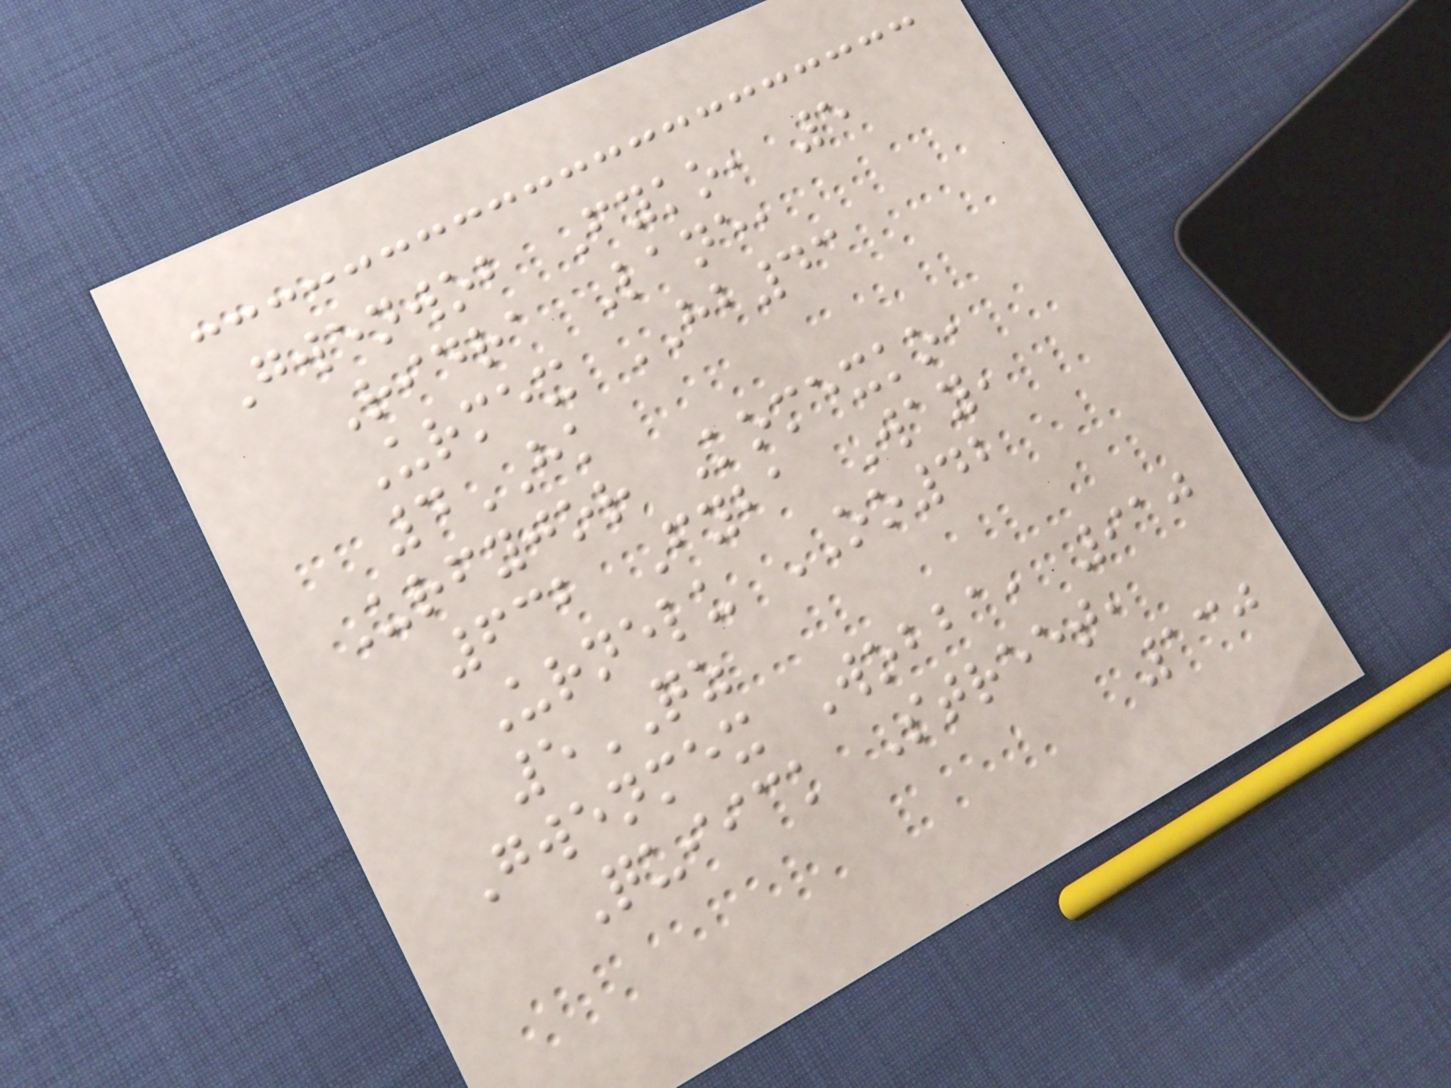Gwenwob Fyko, 5
Ridra Lane,
Urmex HB43
4HK
Urfyjor Komexko,
632 Fyba Way,
Urnelu OO42
5QZ
Gwenmex Wobba, 910
Quiick Street,
130
